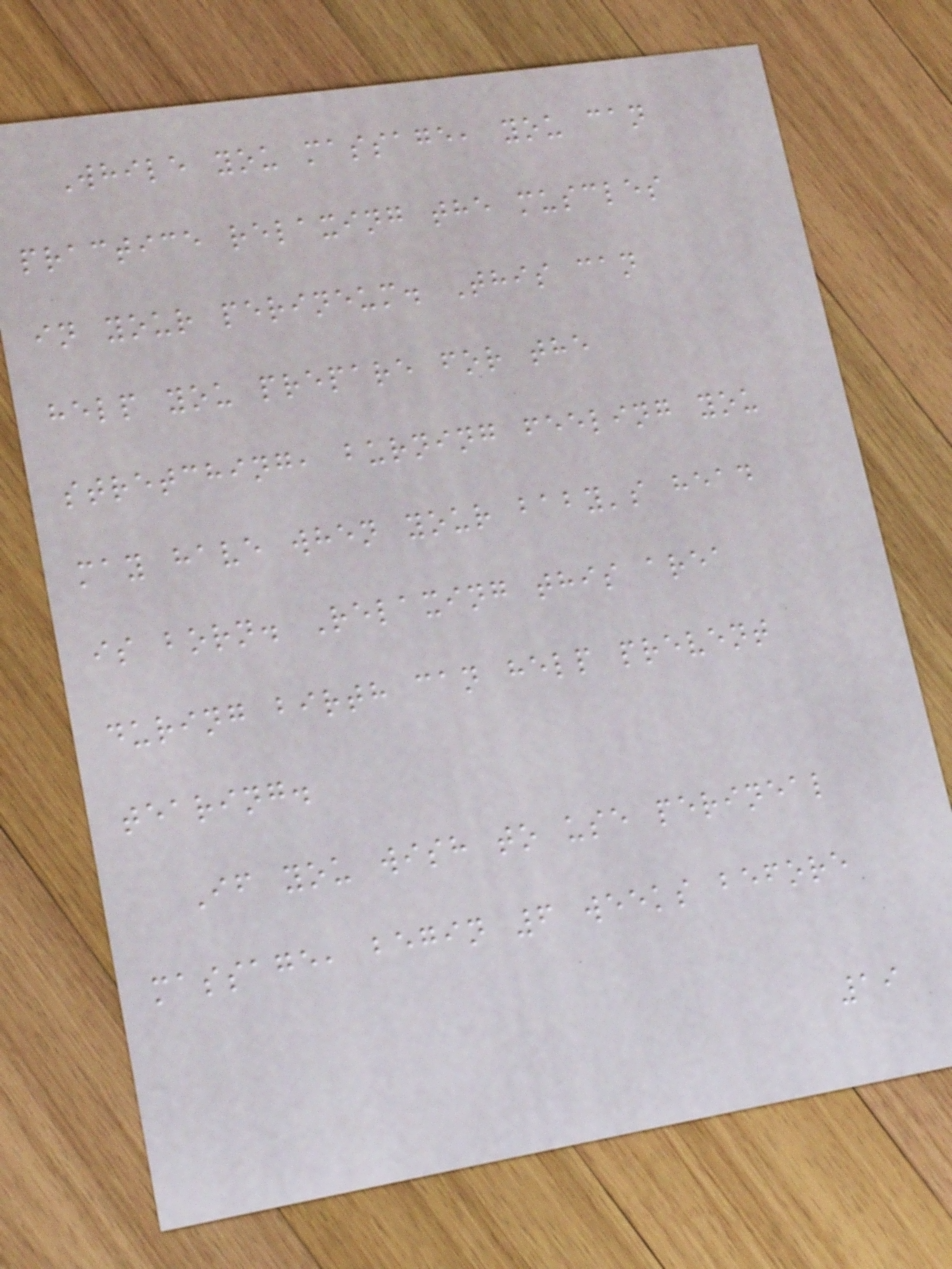While you massage, you can
practice relaxing the muscles
in your perineum. This can
help you prepare for the
stretching, burning feeling you
may have when your baby's head
is born. Relaxing this area
during birth can help prevent
tearing.
If you wish to use perineal
massage, begin 6 weeks before
19
